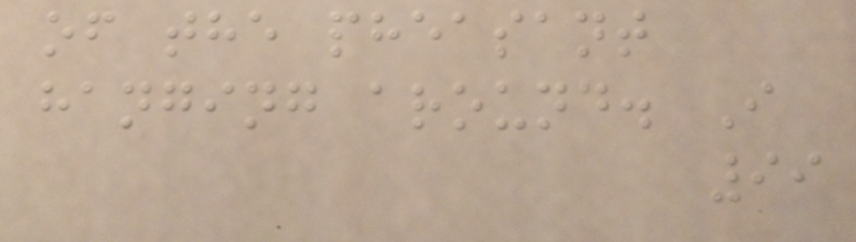of the pheasant
hanging around. I
99
